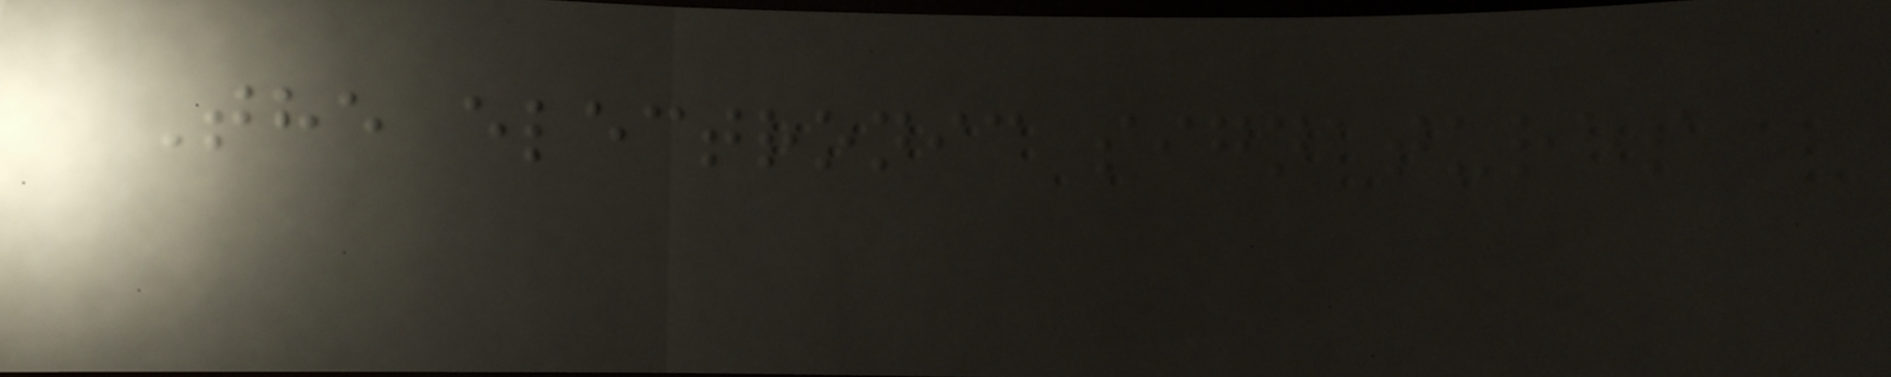The electronic signatures
